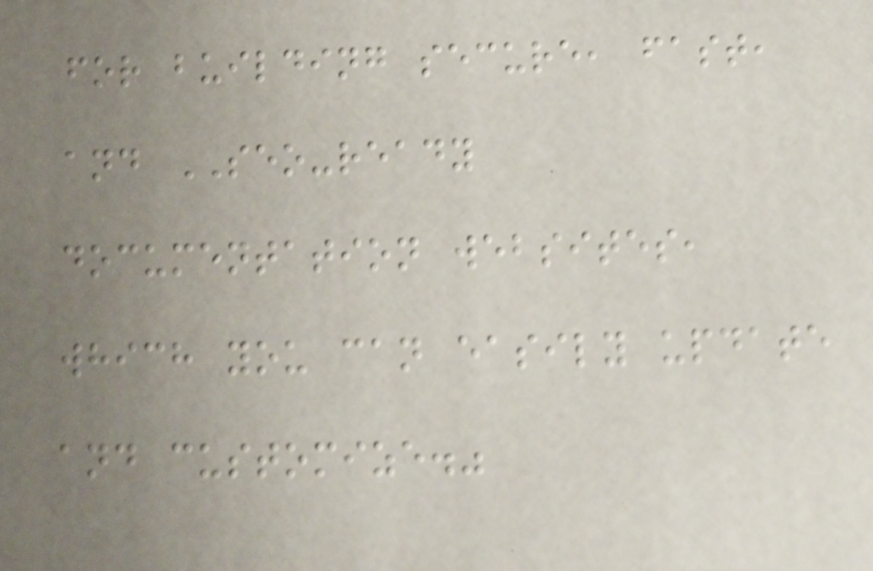for building secure, fast,
and SEO-ready
documentation websites,
which you can easily update
and customize."
